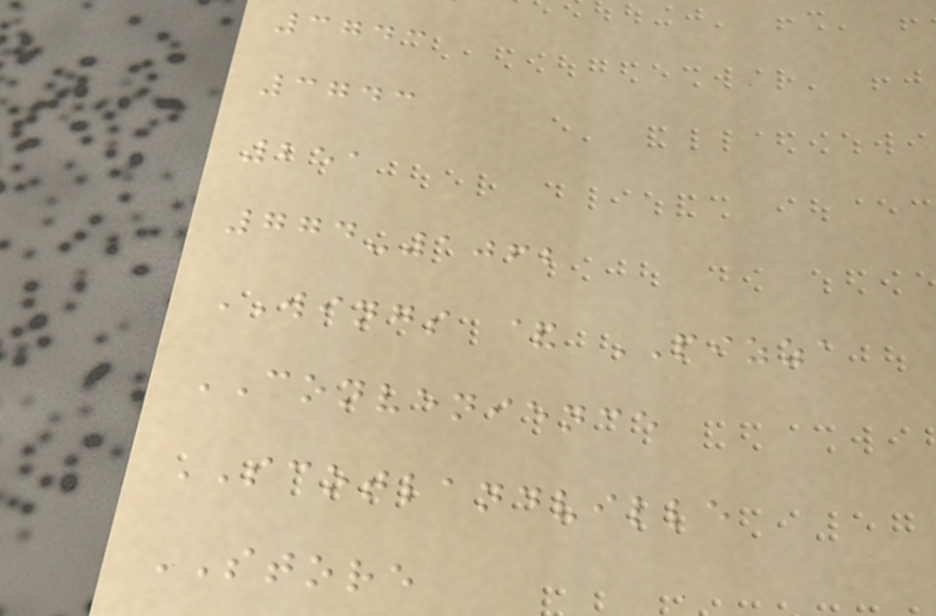3743
3743
251
774-1062
WINGS & PIZZA
CONVENIENCE
SCOTLANDVILLE
STORE
